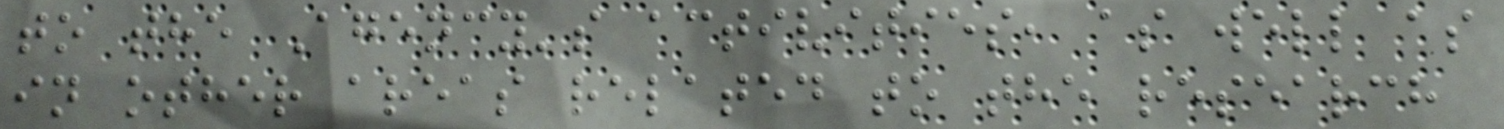to the Agency's activities, as well as
in other areas related to the research
